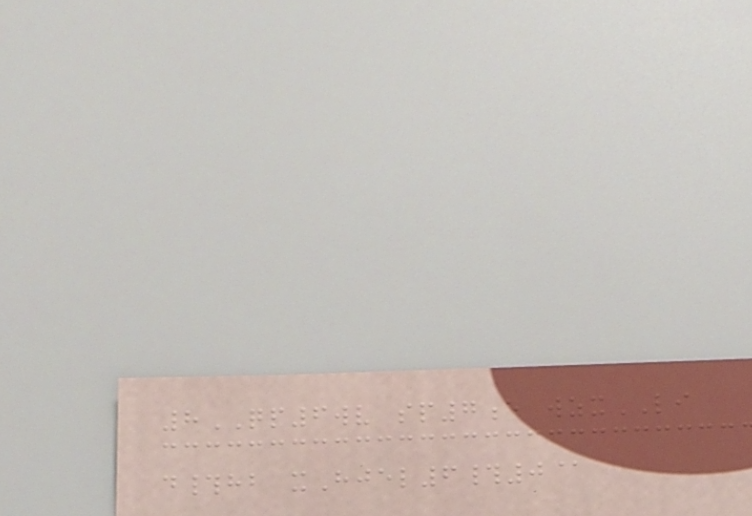8QP6wv sp7e wzxLI
d#hb xHjel6#0@
